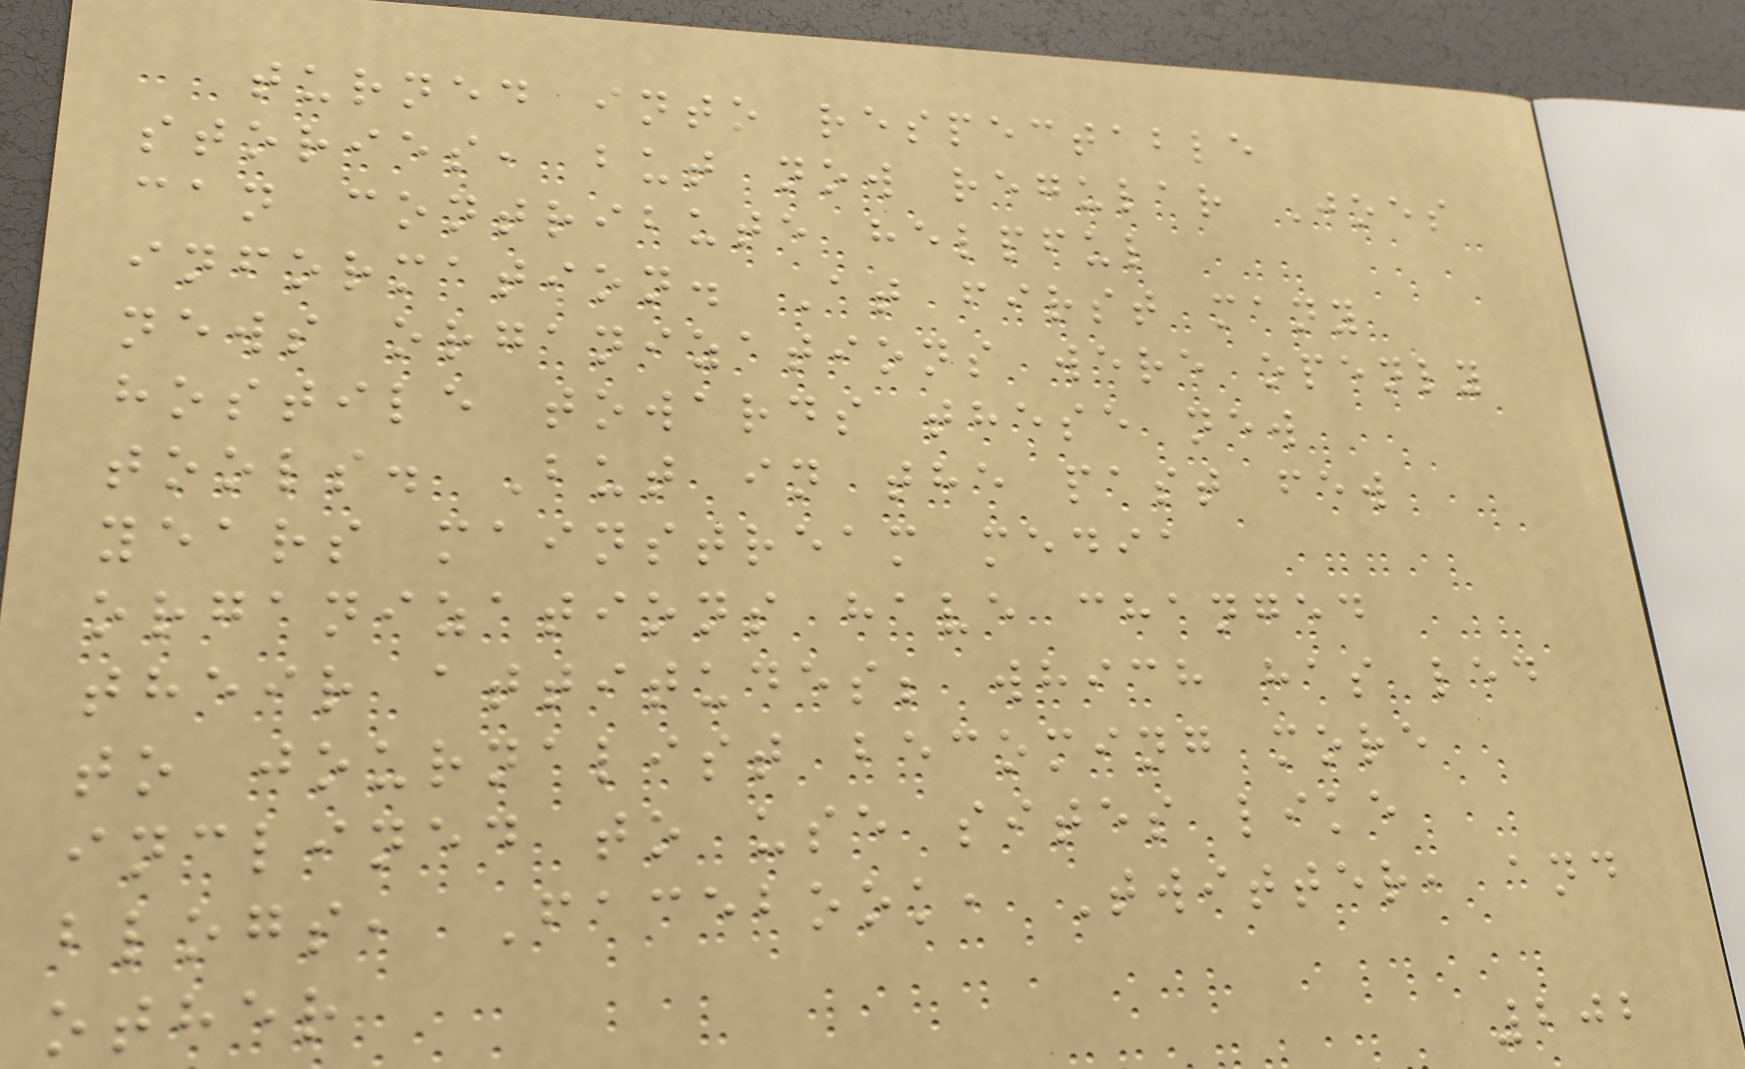turned into respectable
stories, but now regular Joes
can contribute helpful
information. At first many
news organizations were openly
hostile towards these new
tools. But in the past few
years mainstream media
organizations have changed
their attitudes; which has led
to journalist becoming more
inclined to use sites like
blogs, Facebook, Twitter, and
other
202
